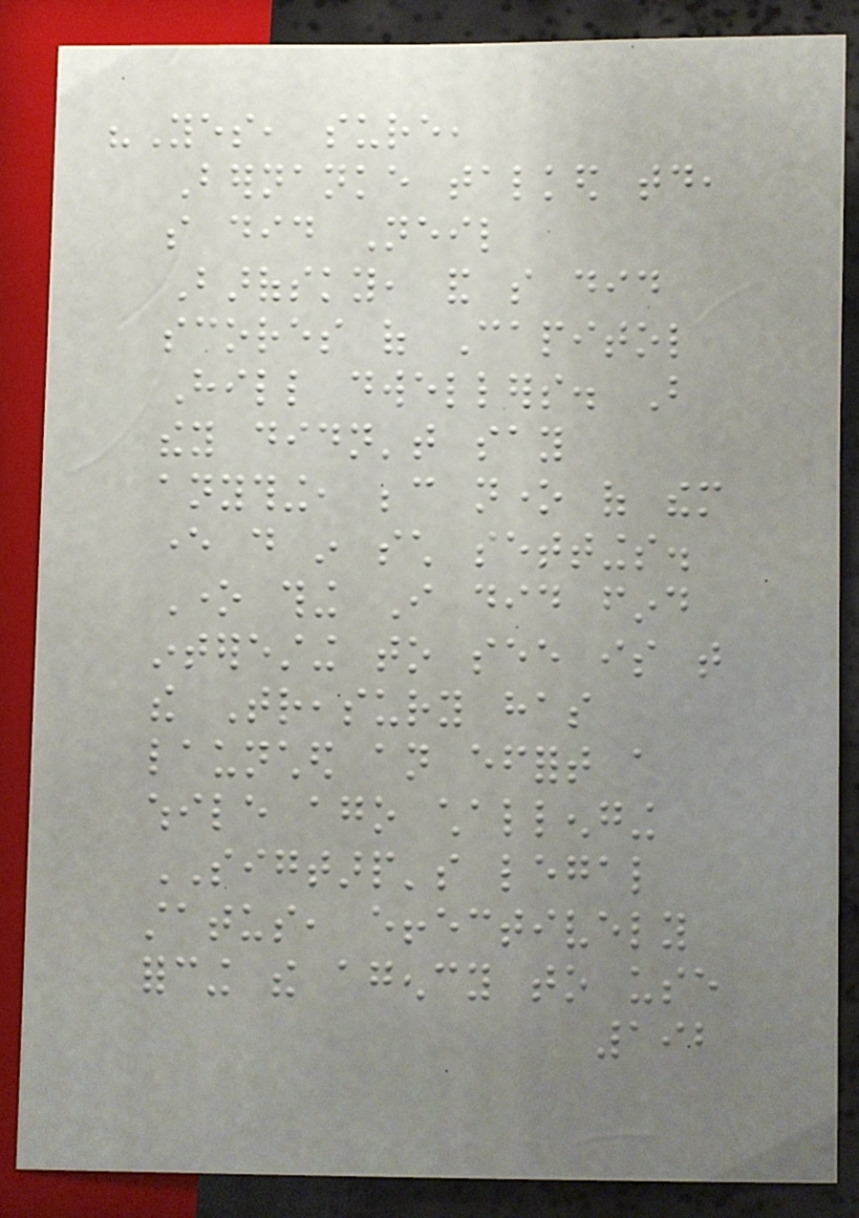"Yes, sure,
Bernanke talked today,
so did Neil
Barofsky, and so did
scores of Capitol
Hill dwellers. But
they didn't say
anything, because none of them
ever do in such settings.
One thing I did find
interesting to see is that
the Treasury has
launched an effort a
while ago challenging
SIGTARP's legal
status, effectively
forcing the agency to use
192
